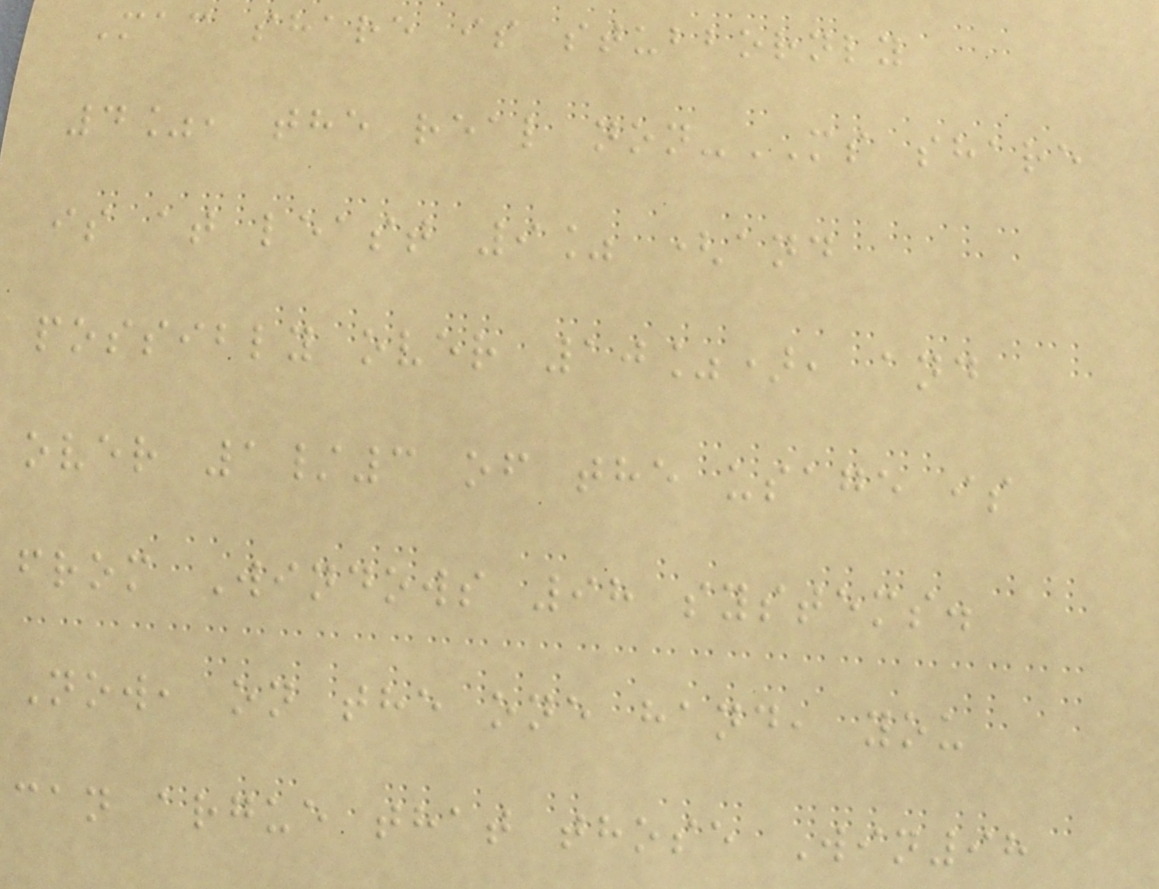Mac share is stubbornly
4%, the real non-MS share
is at least 9% (and
possibly over 10%), and
over 1/3 of the usage is
from Windows 98 systems.
Now, on the one hand, you
can argue that those Win98
